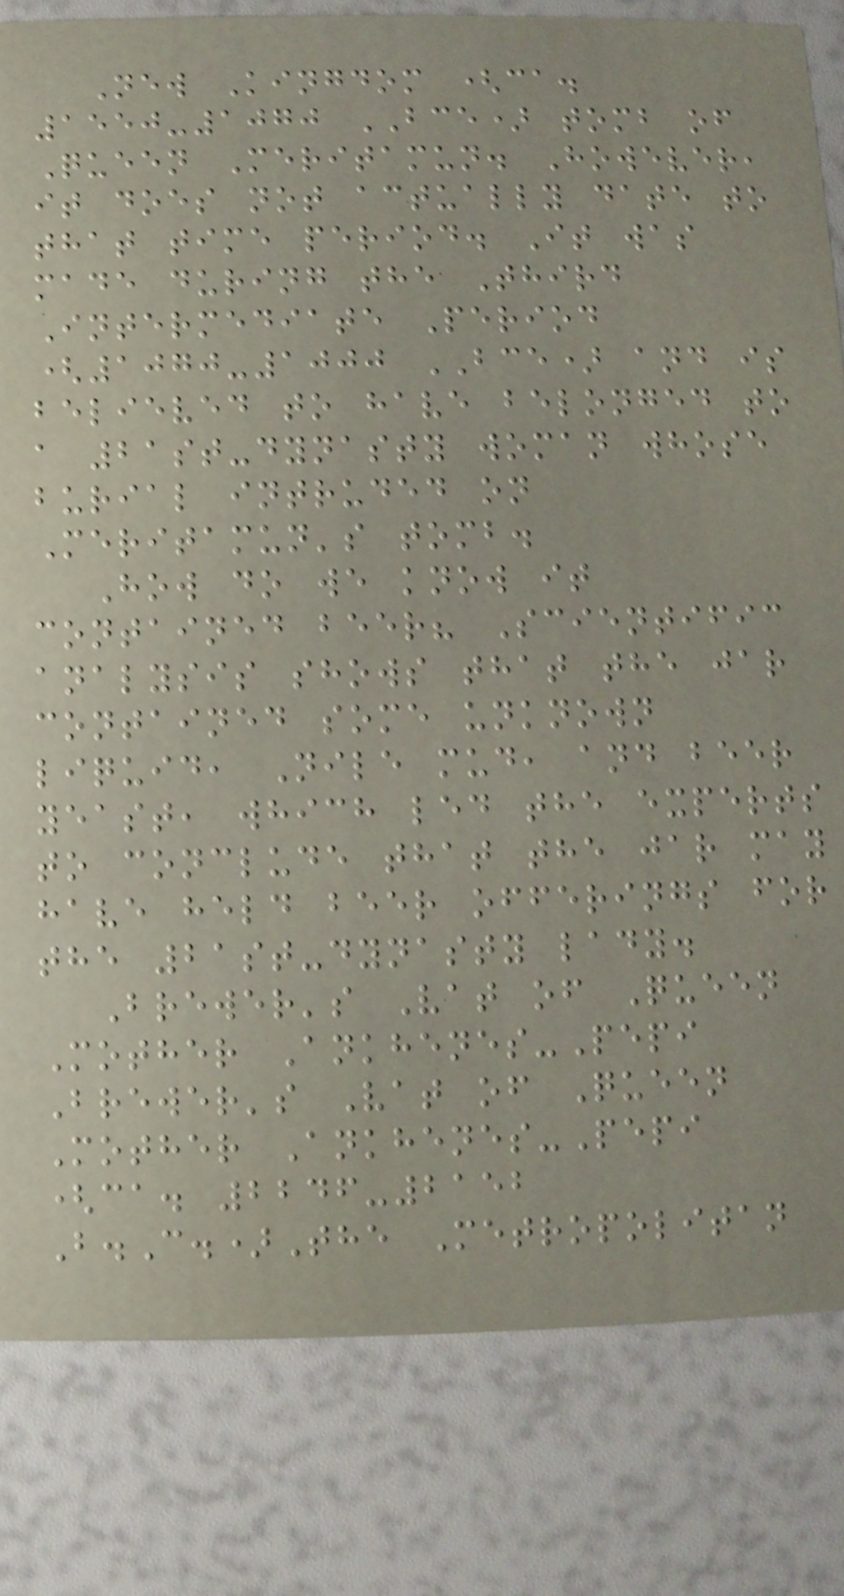New Kingdom (ca.
1550-1070 BCE) tomb of
Queen Meritamun. However,
it does not actually date to
that time period. It was
made during the Third
Intermediate Period
(1070-1000 BCE) and is
believed to have belonged to
a 21st-dynasty woman whose
burial intruded on
Meritamun's tomb.
How do we know it
contained beer? Scientific
analysis shows that the jar
contained some unknown
liquid, Nile mud, and beer
yeast, which led the experts
to conclude that the jar may
have held beer offerings for
the 21st-dynasty lady.
Brewer's Vat of Queen
Mother Ankhenes-Pepi
Brewer's Vat of Queen
Mother Ankhenes-Pepi
(ca. 2246-2152
B.C.)The Metropolitan
